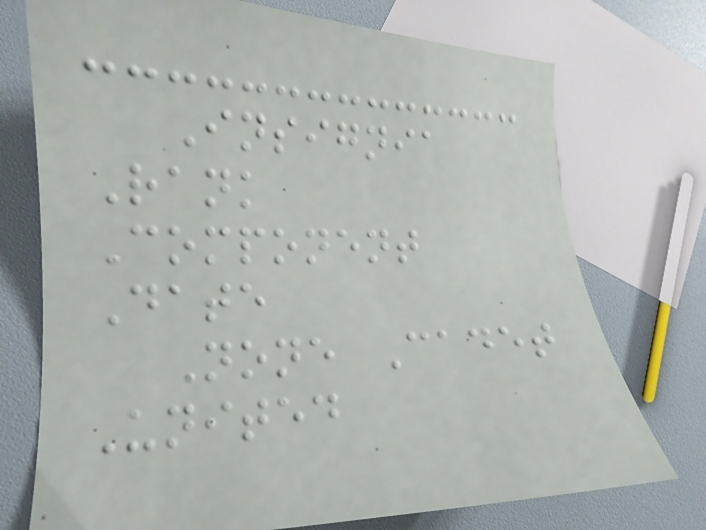Insignia
Rank
Component
Date
None Cadet
United
